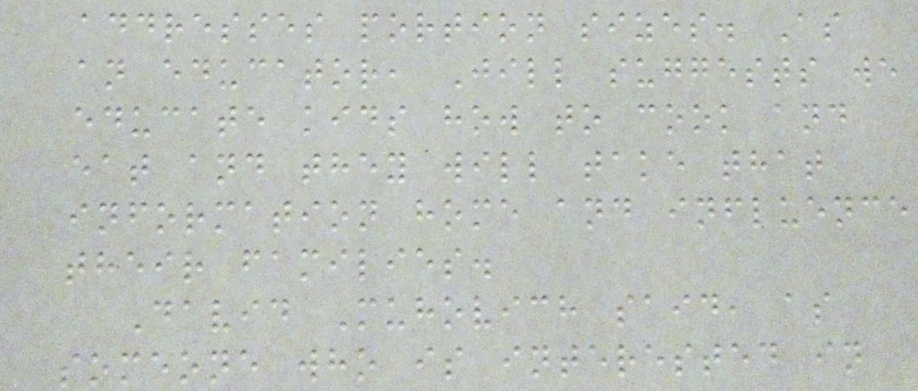addresses portion sizes. As
an educator, Jill suggests we
educate kids how to cook and
eat and they will take that
information home and influence
their families.
David Muhovich said, as
someone who is interested in
